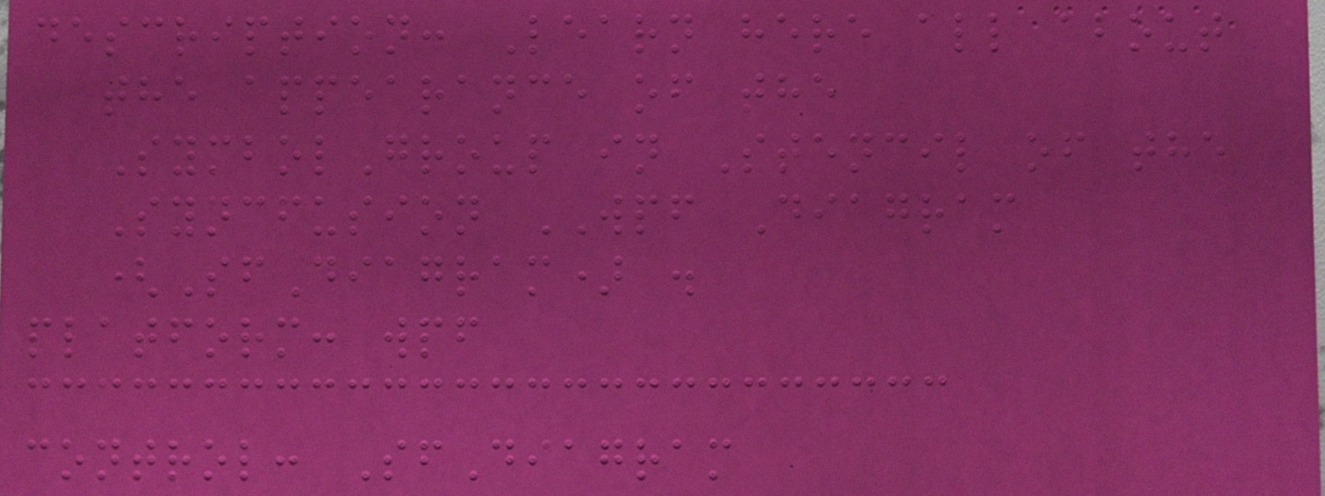description: Learn here all about
the appearance of the
SymbolGroup in Stencil of the
Syncfusion WPF Diagram
(SfDiagram) .
platform: wpf
control: SfDiagram
